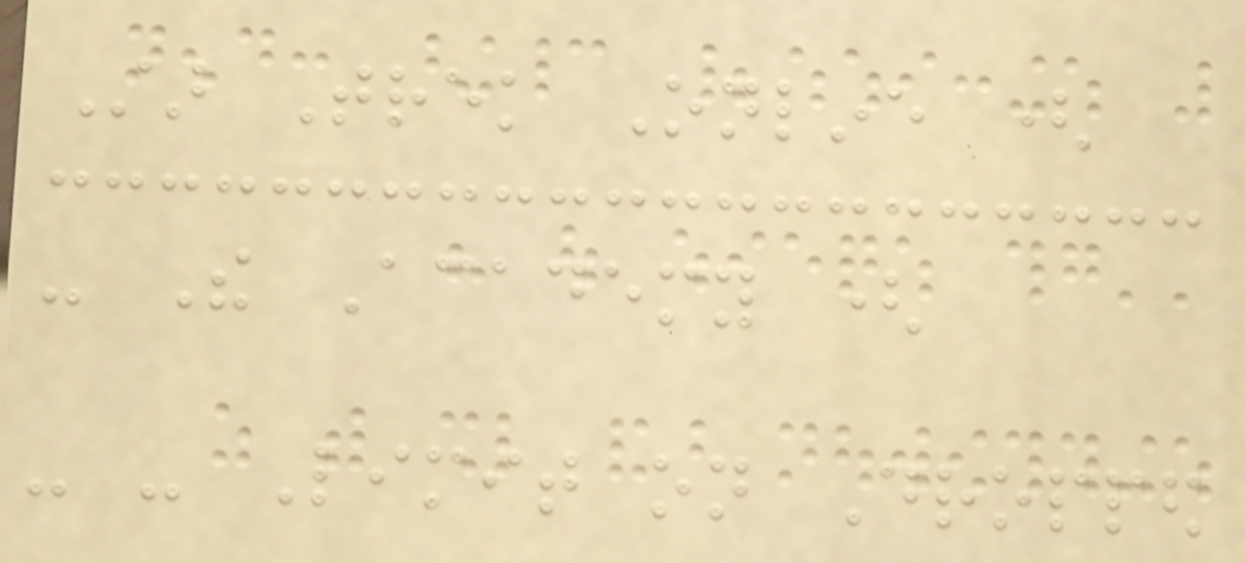Star Trek Online (
- The Academy (
- - Limit on Dropped
